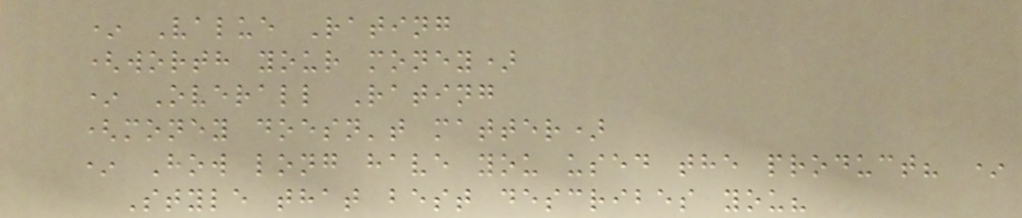* Value Rating
(worth your money)
* Overall Rating
(money doesn't matter)
* How long have you used the product? *
Style that best describes you?
